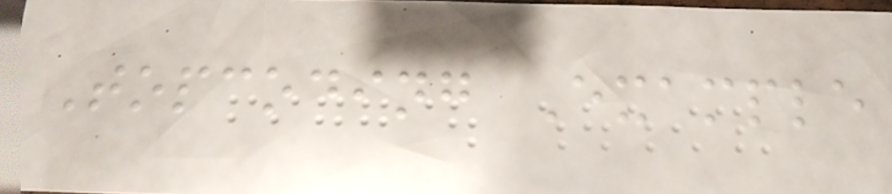Topcoding Example
